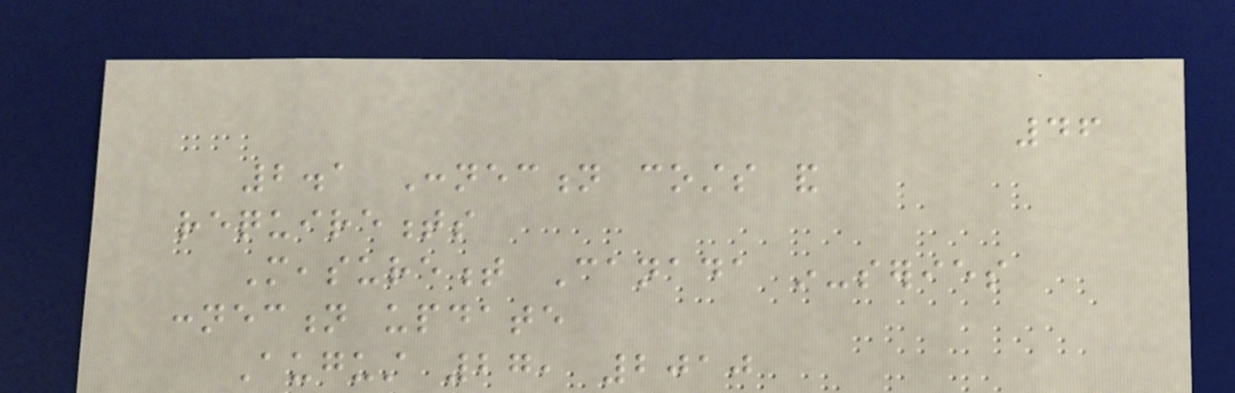46
2.1 Connection costs and
requirements
Measurement Canada in-series
connection update
August 27, 2010
